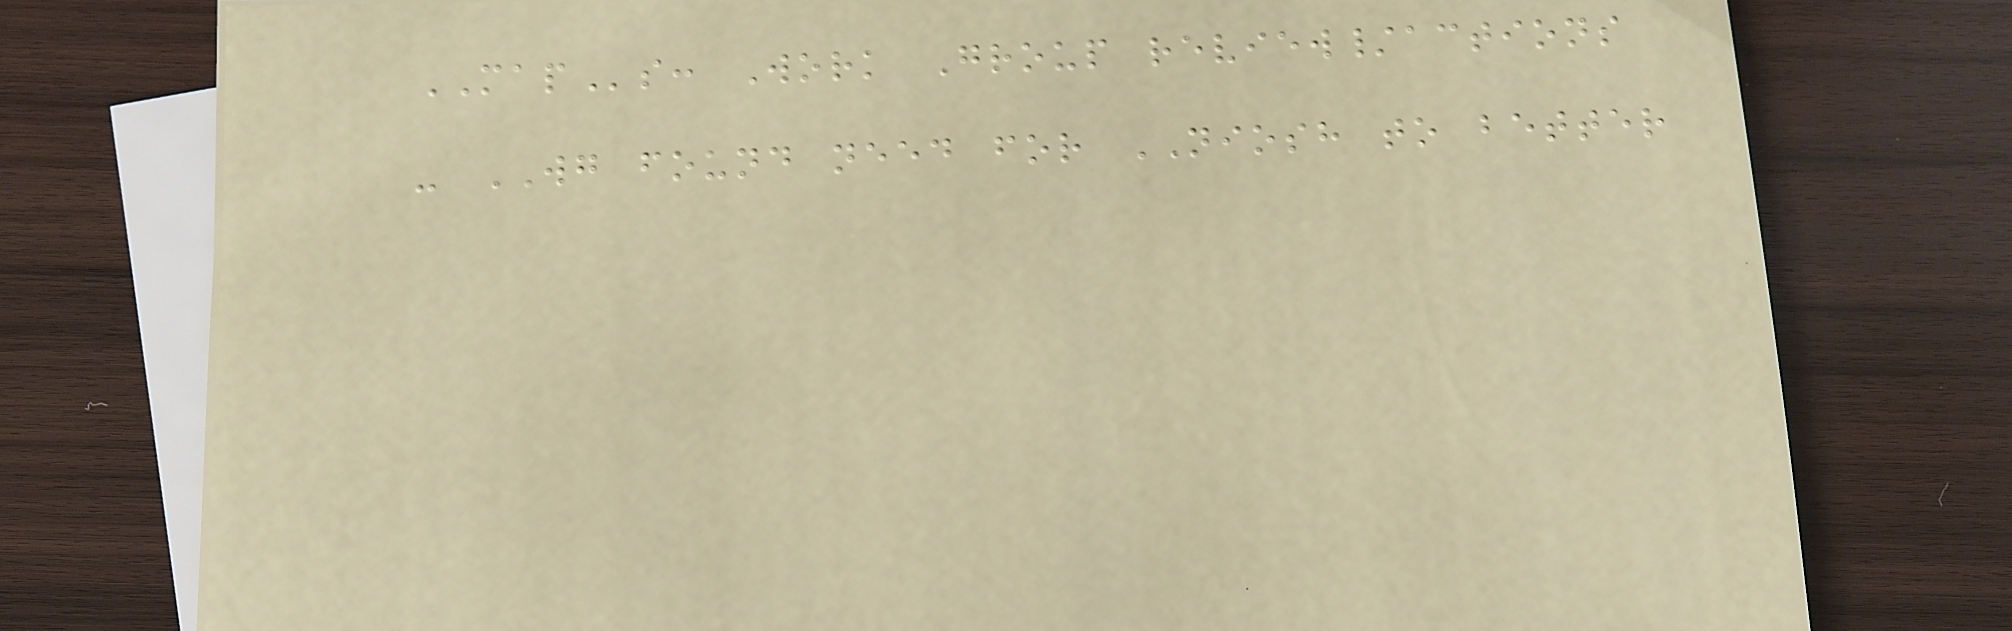MAPs: Work Group review/actions
- WG found need for NIOSH to better
